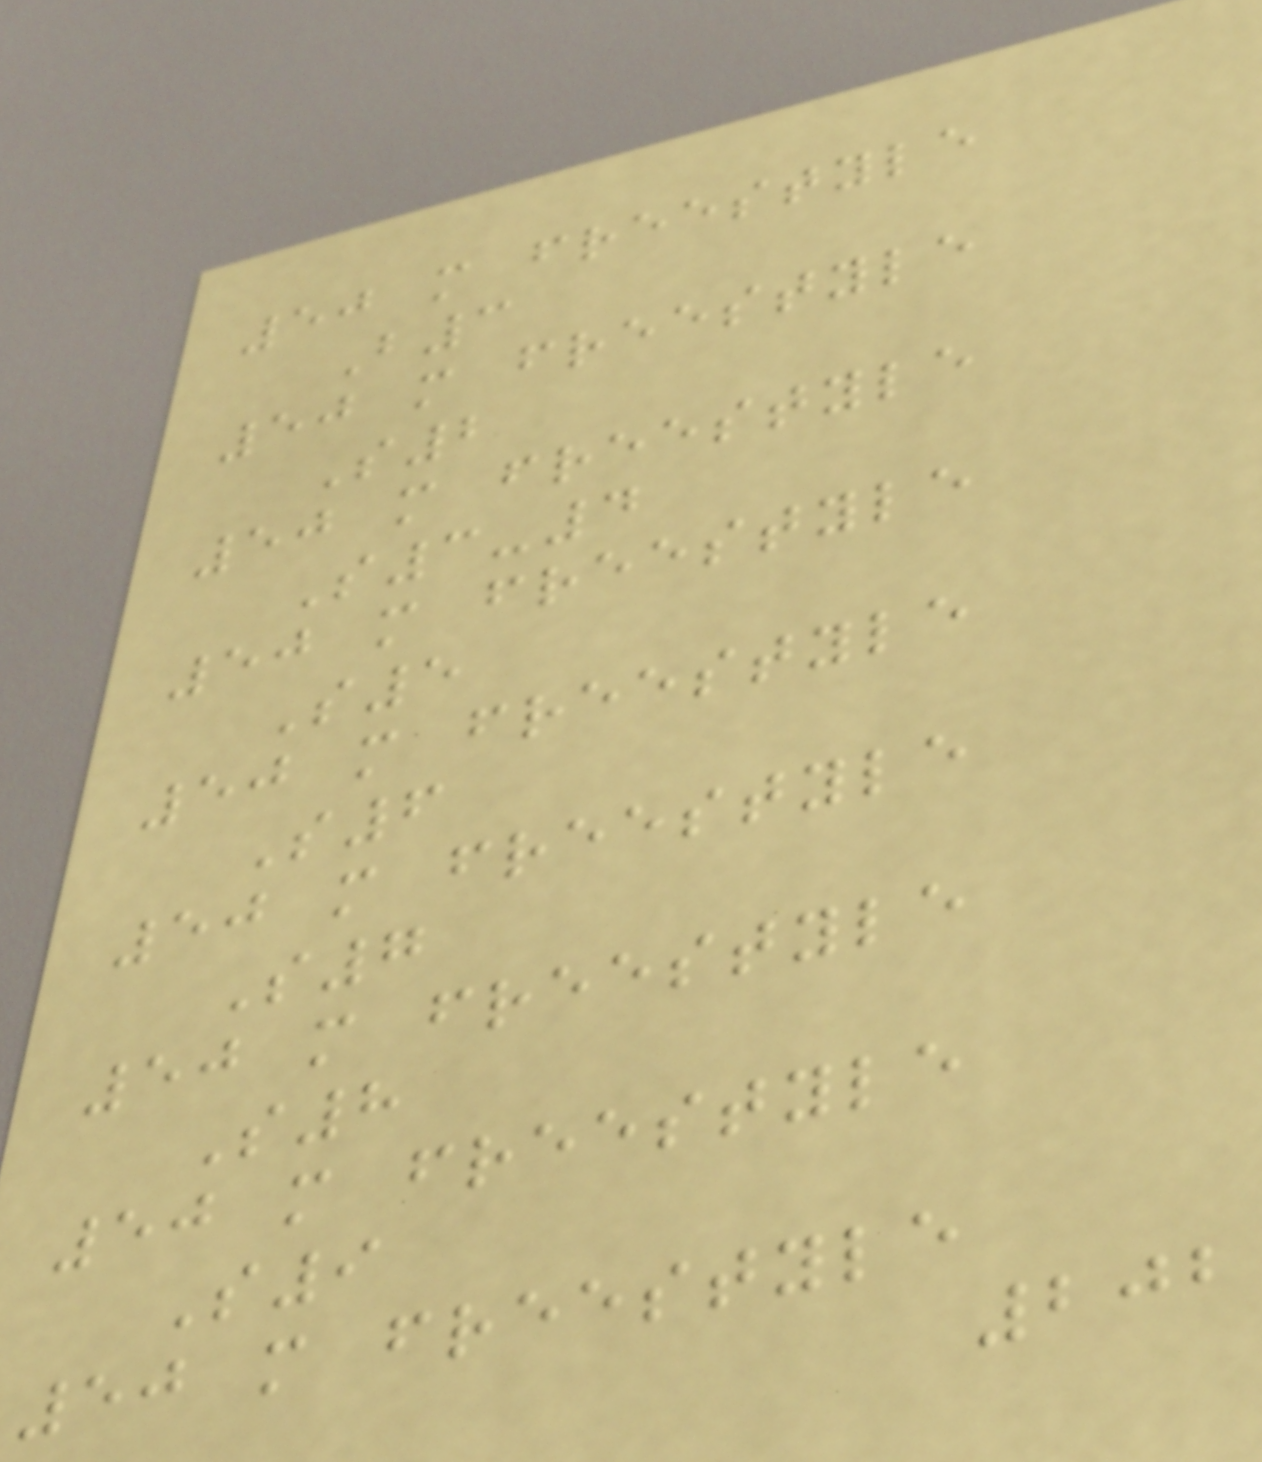50 m freestyle
B3
50 m freestyle
S2
50 m freestyle
S3-4
50 m freestyle
S5
50 m freestyle
S6
50 m freestyle
S7
50 m freestyle
S8
50 m freestyle
S9
50 m freestyle
202
